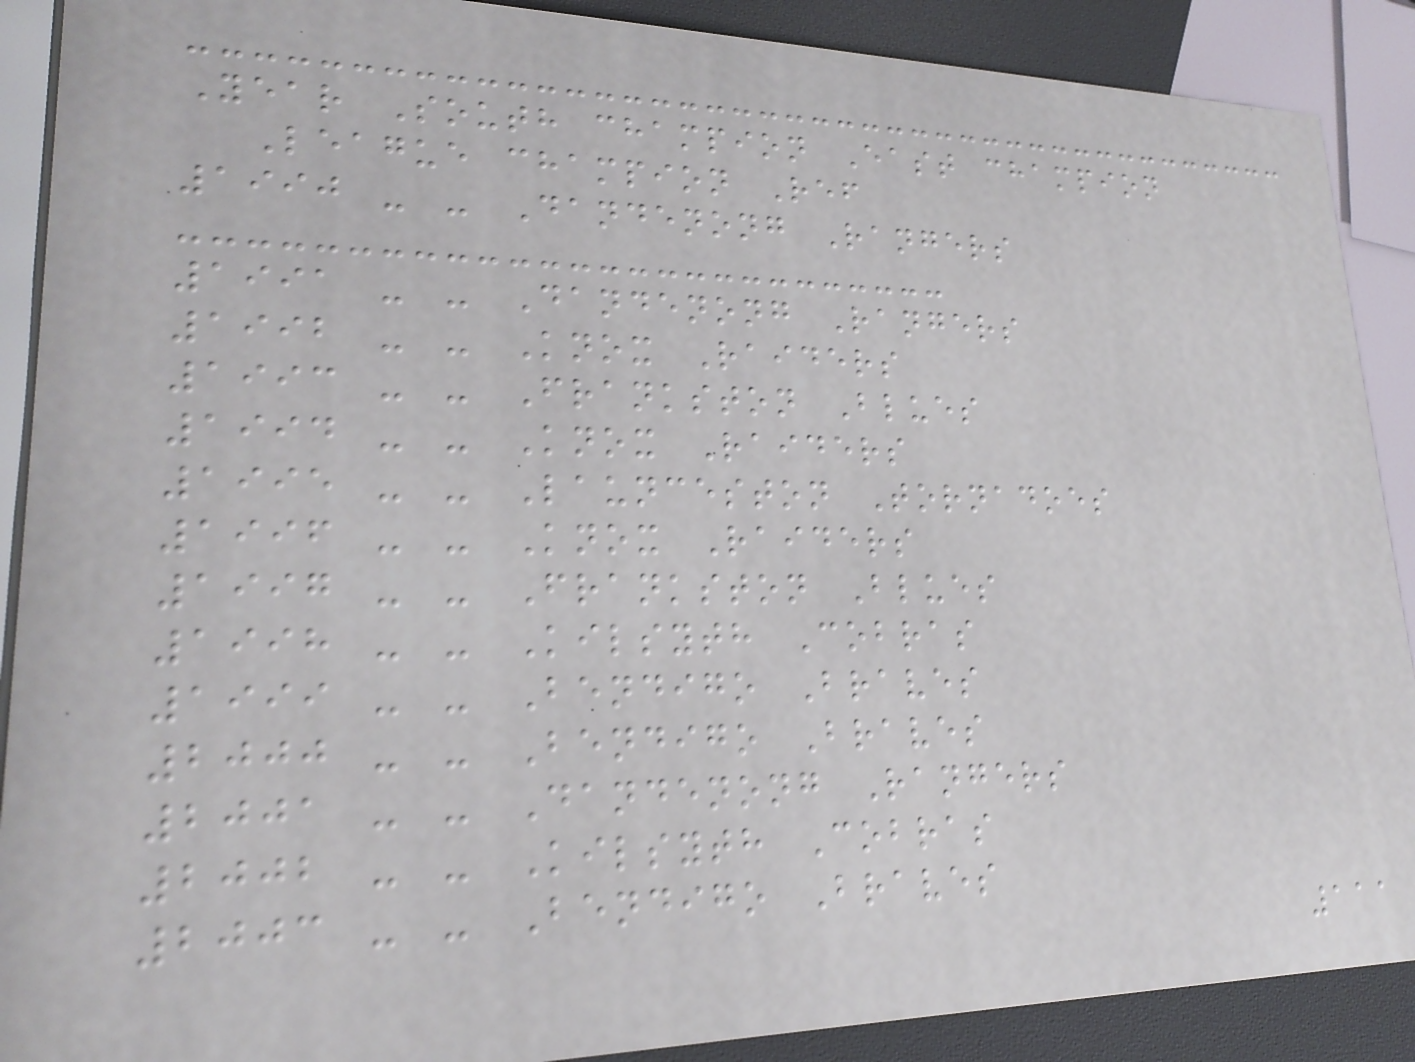Year South champion East champion
League champion Ref
1990 - - Dandenong Rangers
1991 - - Dandenong Rangers
1992 - - Knox Raiders
1993 - - Frankston Blues
1994 - - Knox Raiders
1995 - - Launceston Tornadoes
1996 - - Knox Raiders
1997 - - Frankston Blues
1998 - - Kilsyth Cobras
1999 - - Bendigo Braves
2000 - - Bendigo Braves
2001 - - Dandenong Rangers
2002 - - Kilsyth Cobras
2003 - - Bendigo Braves
111
